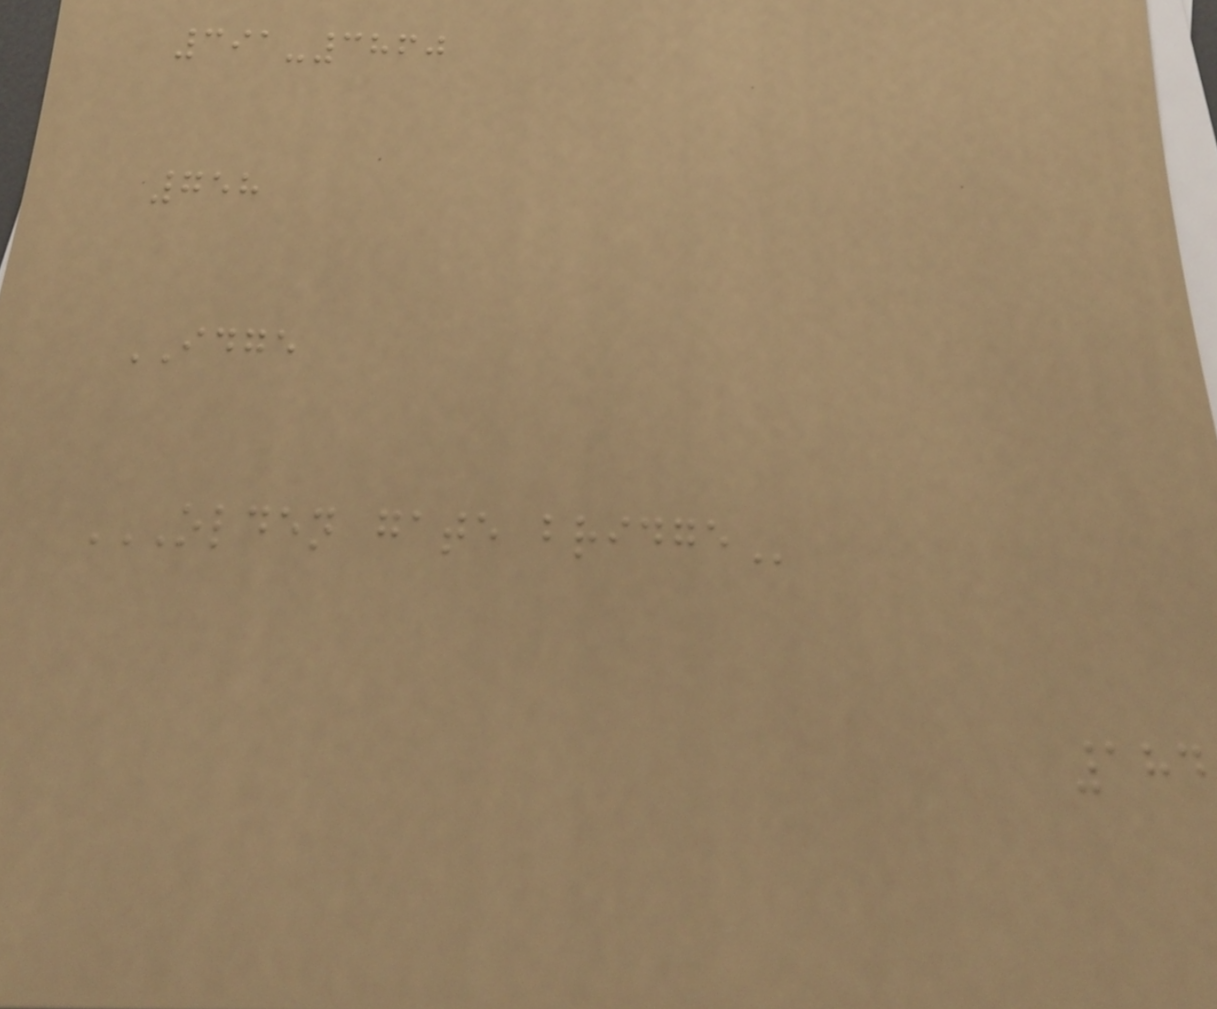391-3860
758
IDGE
OLDEN GATE BRIDGE
184
